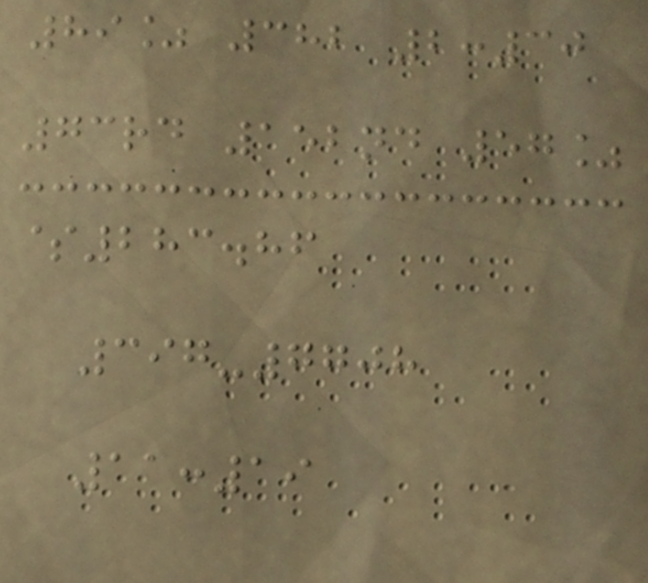89% 382 2:30
73rd 152nd 57%
$283.86
397-7708
11:19
